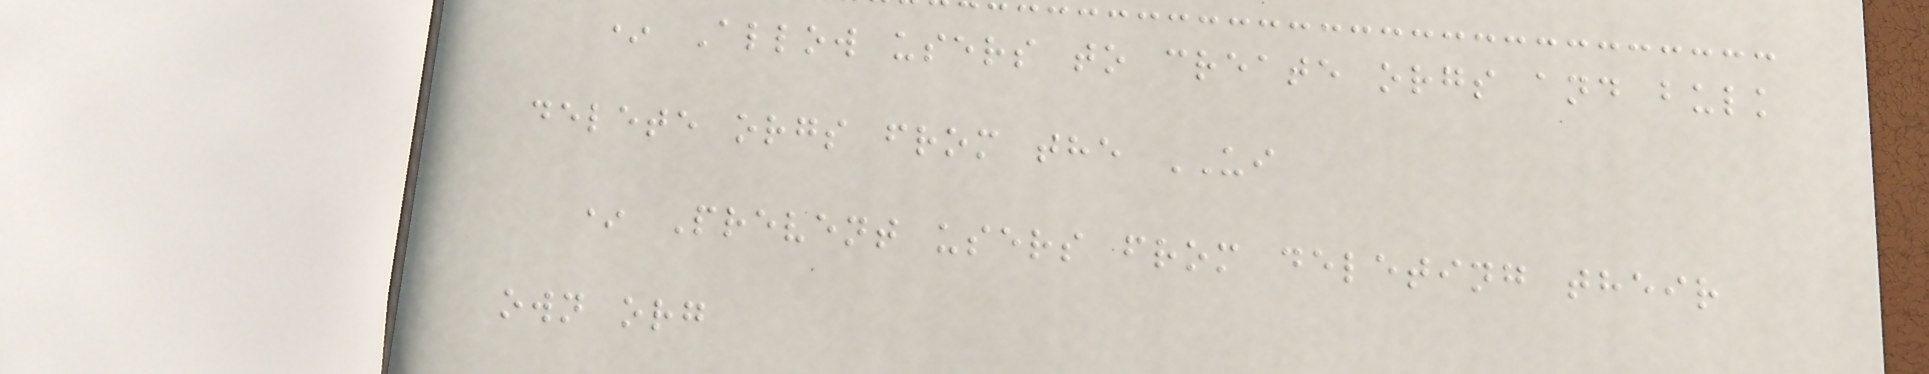* Allow users to create orgs and bulk
delete orgs from the UI
* Prevent users from deleting their
own org
